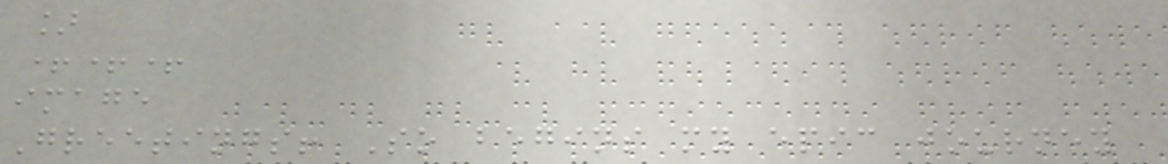]
+++
image
Greetings! So begins my epic journey
